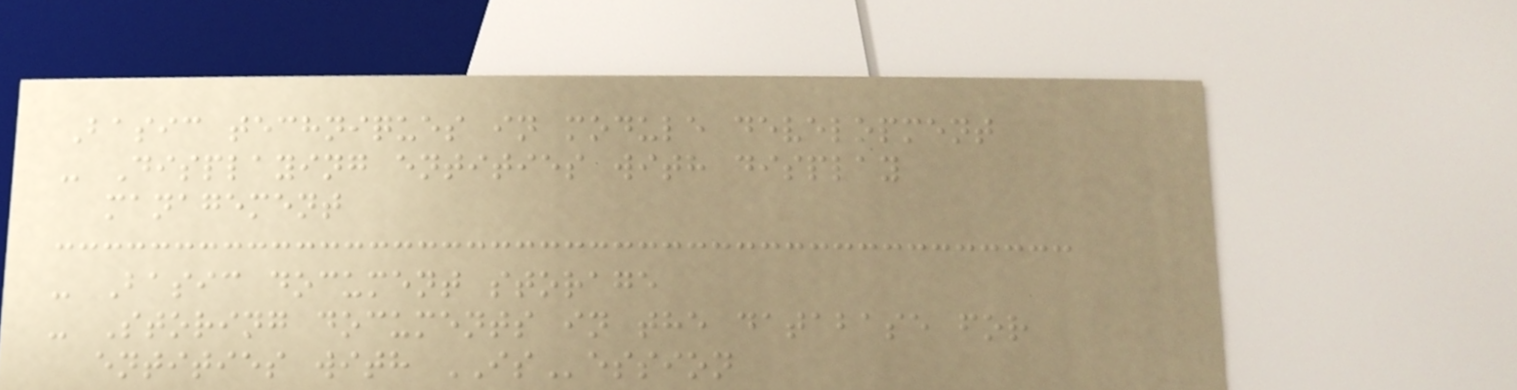Basic techniques in module development
- Displaying entities with display
management
- Basic document storage
- Storing documents in the database for
entities with ISession
